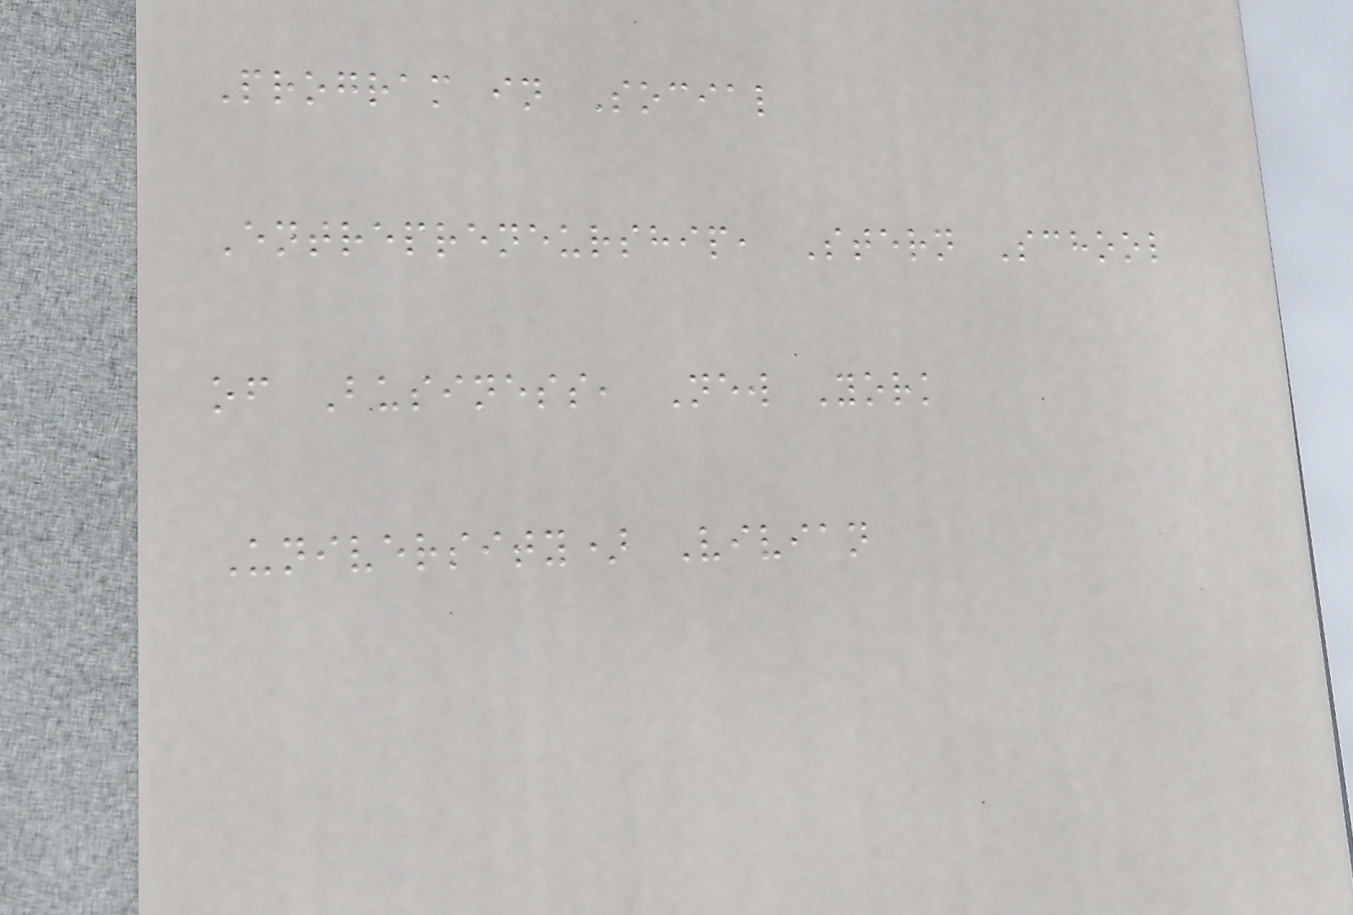Program in Social
Entrepreneurship, Stern School
of Business, New York
University) Vivian
